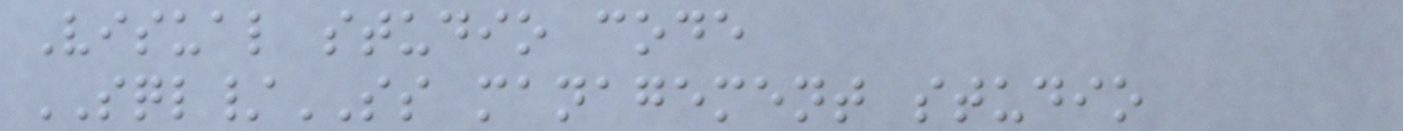Visual studio code
SQL/SS management studio
